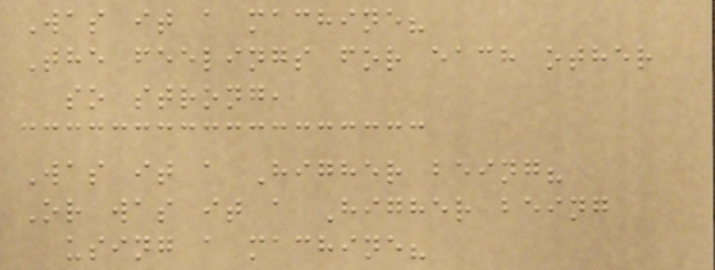Was it a machine?
The feelings for each other
so strong,
Was it a Higher being?
Or was it a Higher being
using a machine?
